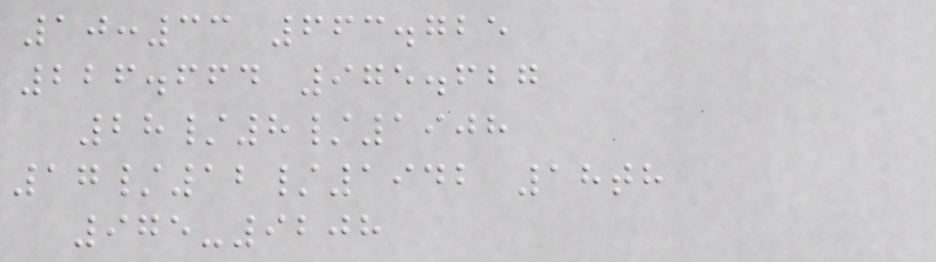10:33 663.725
226.664 975.627
28/8/1908
17/12/1942 18th
975-9208
